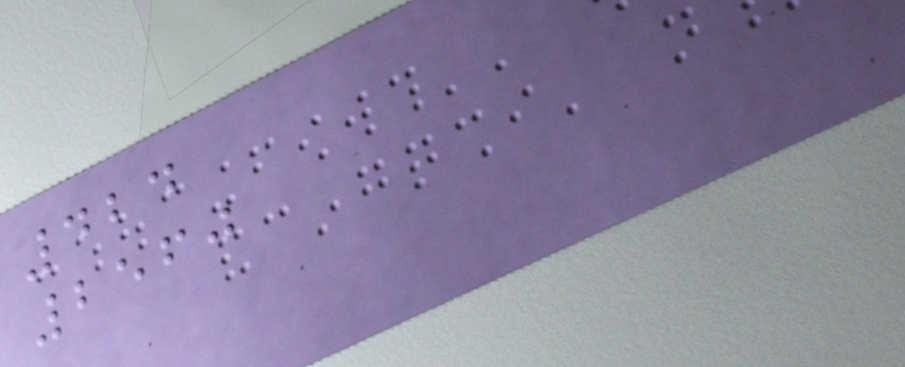424
2560
